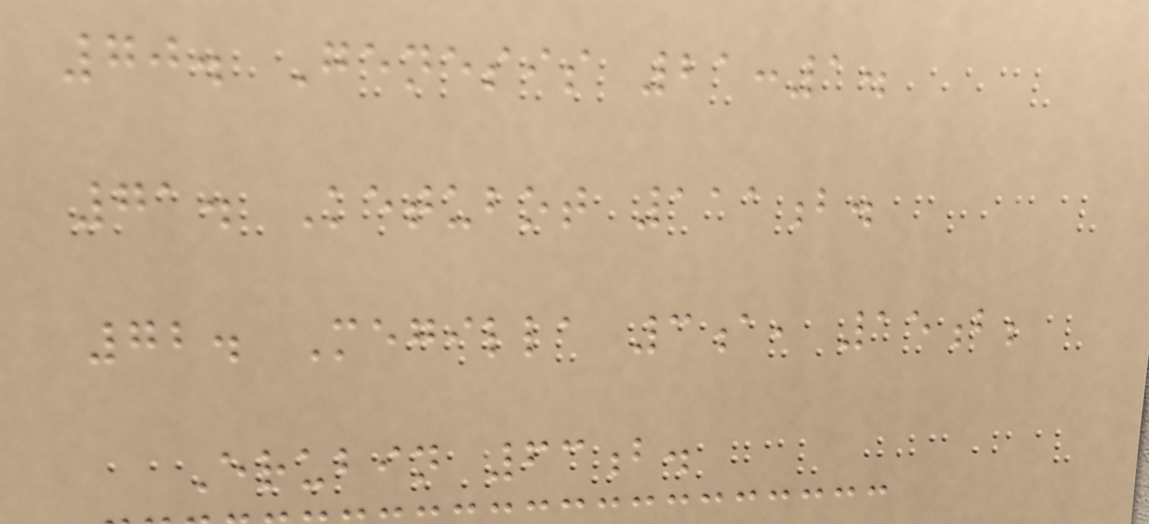70. Genesis 21:1.
71. Ketubot 111b.
72. Megilla 3a, 15b;
Erubin 63b.
